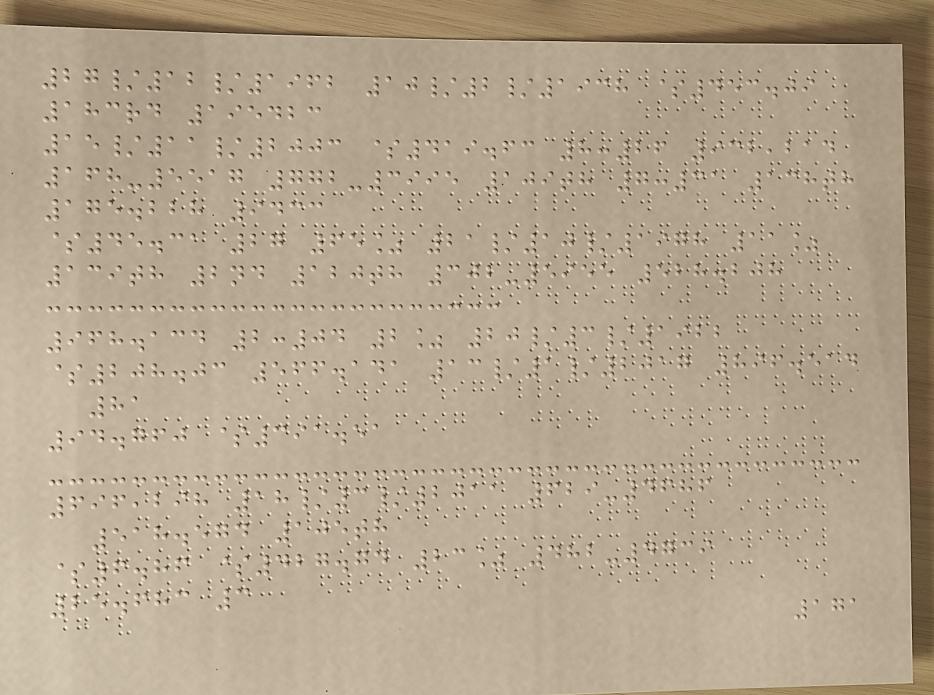27/12/1962 10/2/1938 $453.09
183rd 195423
15/11/2003 $419.63 8:26 932,214
168-5517 772-3995 109th 7:31 138th
175.228 9433
$45.31 27 65% 21/10/1978 11%
139th 2nd 120th 302-5955 528.208
968.134 2:04 2% 20/3/1922
$208.03 566.141 13/1/2017 896.514
81
94.760 $391.51
696,298 18/3/2011 629-4686
518.574 105th
$6.86 $427.74 23% 482-4739
25.683 3
171
